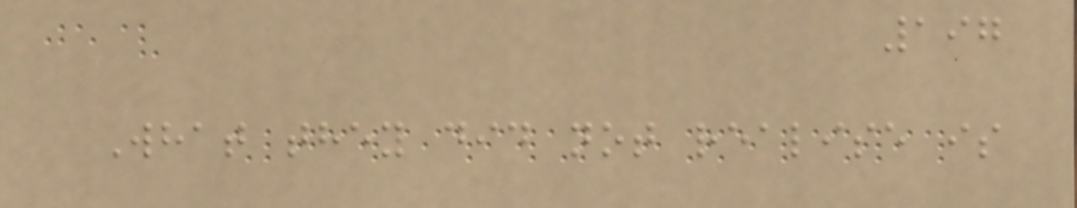197
What they did not realise is
